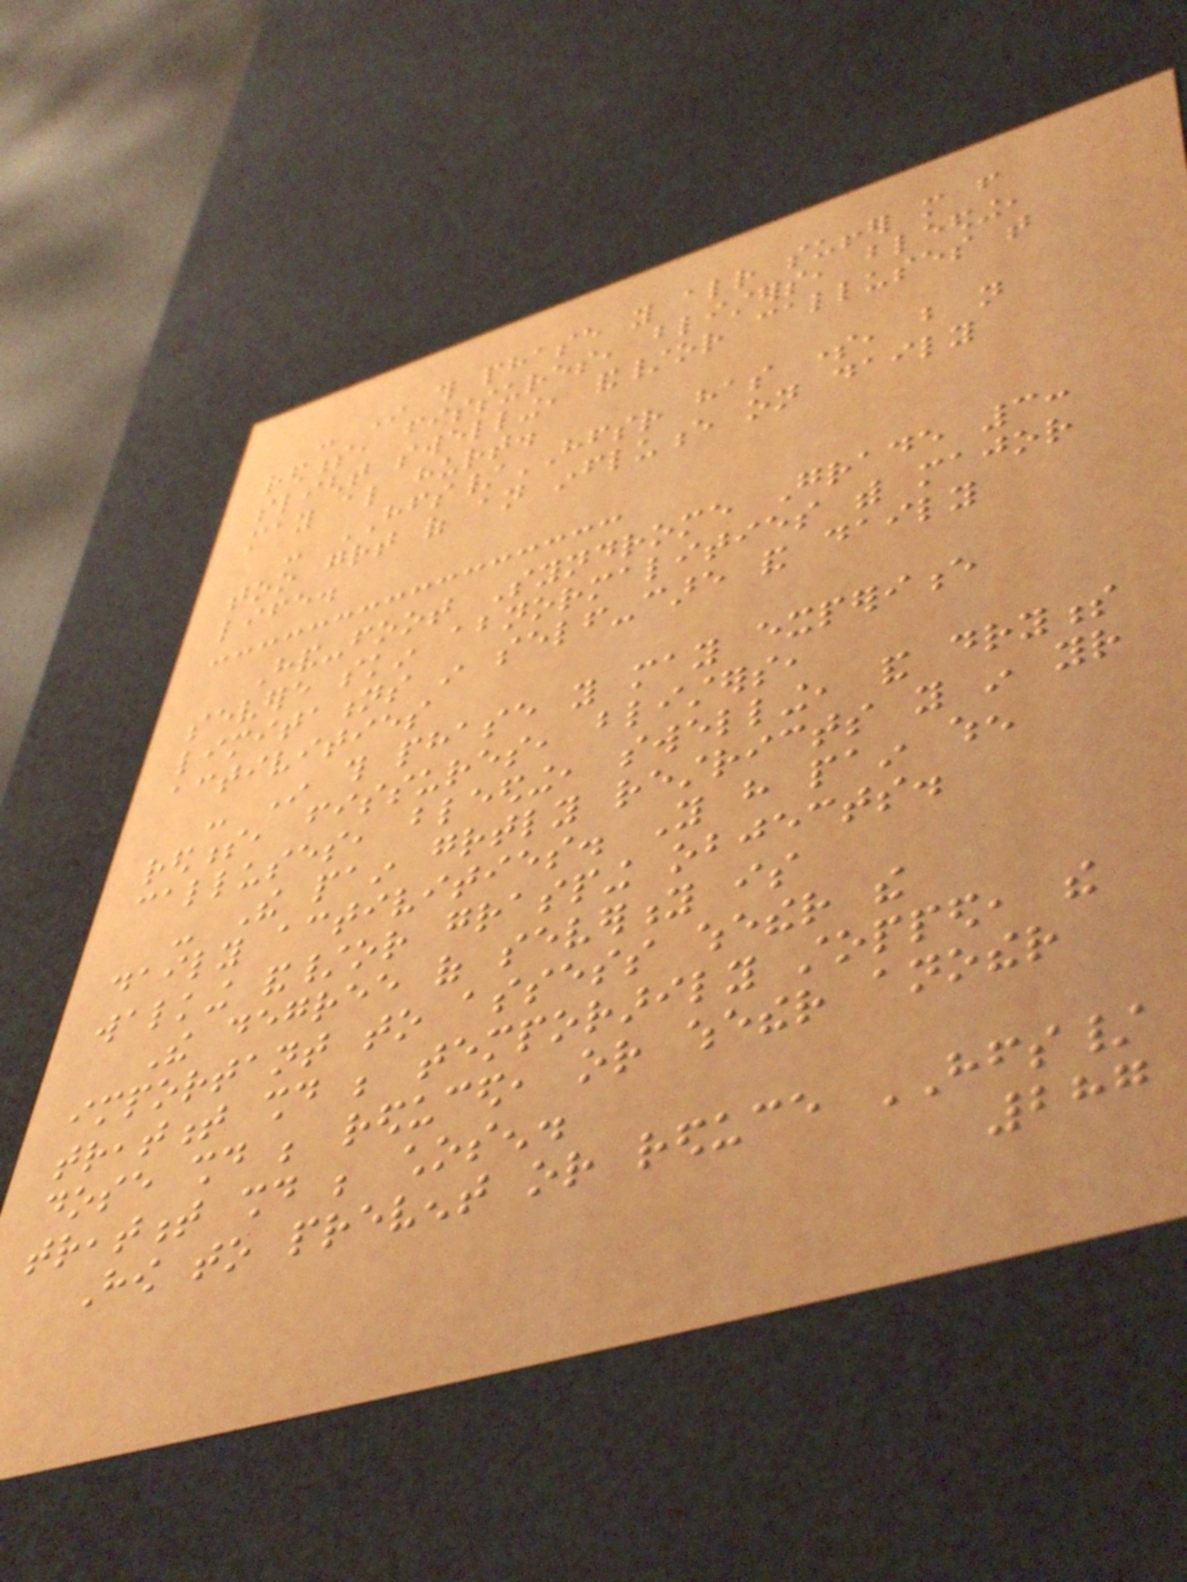- In this phase you already suffer more from
redness, fissures, blisters, bleeding,
slight swelling, and/or calluses that
may also hurt.
- HFS/HFSR has some, but not
too great of an influence on daily
life.
Hand-foot Syndrome Grade 3:
severe skin abnormalities with major
limitations in self-care and daily
activities
- In this phase you may experience
redness, fissures, blisters,
calluses, bleeding, swelling, and dryness
- The pain greatly restricts you in your
daily activities. You have pain when
walking and/or grasping objects.
The degree of severity is
important to assess whether the
treatment should be temporarily stopped, the
dose should be reduced, or whether another
treatment should be chosen.
How to prevent or reduce HFS/
287
